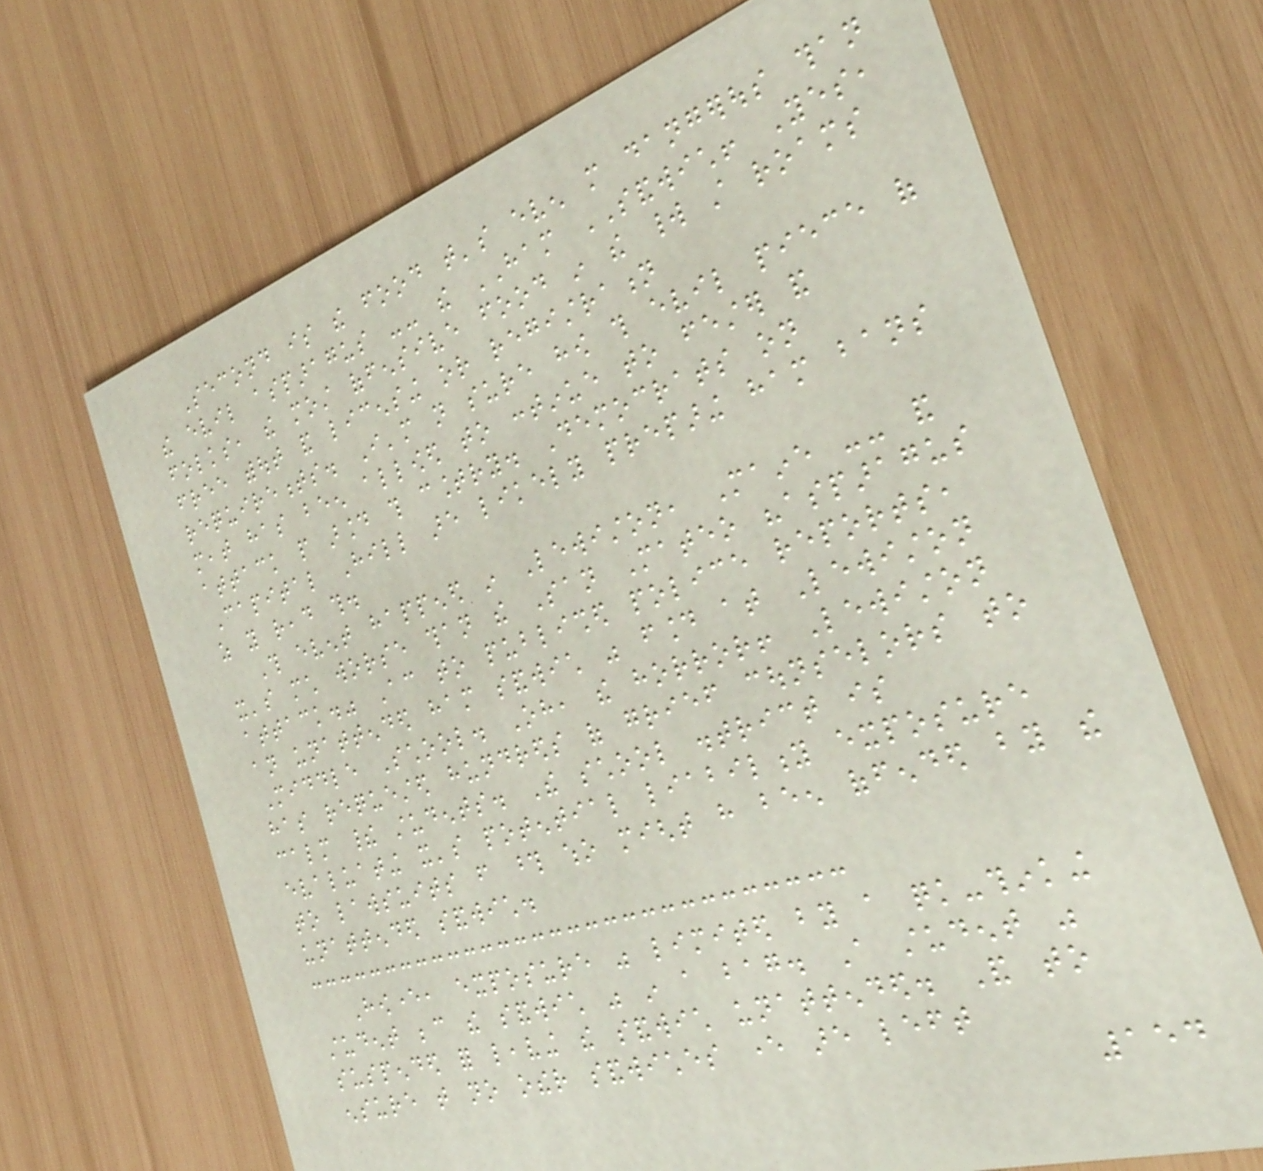Second is the food that's even more dangerous than
the evil asparagus -- the HAM SANDWICH! Yes,
folks, the most offensive food in the world still roams
free without and licensing or registration
requirements. I'm not sure how this evil piece of
meat has been allowed to continue to fester and
attack people around this country. Democrats on
Capital Hill are likely preparing ham bans
as you read this.
This event happened in Lewiston, Maine -- and
it's much worse than the San Mateo "asparagus
attack." According to published police reports,
an unattended ham sandwich was found at Lewiston
Middle School. Oh, the horror! Lewiston
has requested hundreds of grief counselors to
calm their students. The school district is
evaluating it's potential liability exposure
to lawsuits from those who might have been offended by the
unattended sandwich.
However, exposure was limited by a quick-thinking
student because the sandwich was in a bag. A student was
suspended for leaving the sandwich unattended. And to
ensure that no other sandwiches ever are left
154
